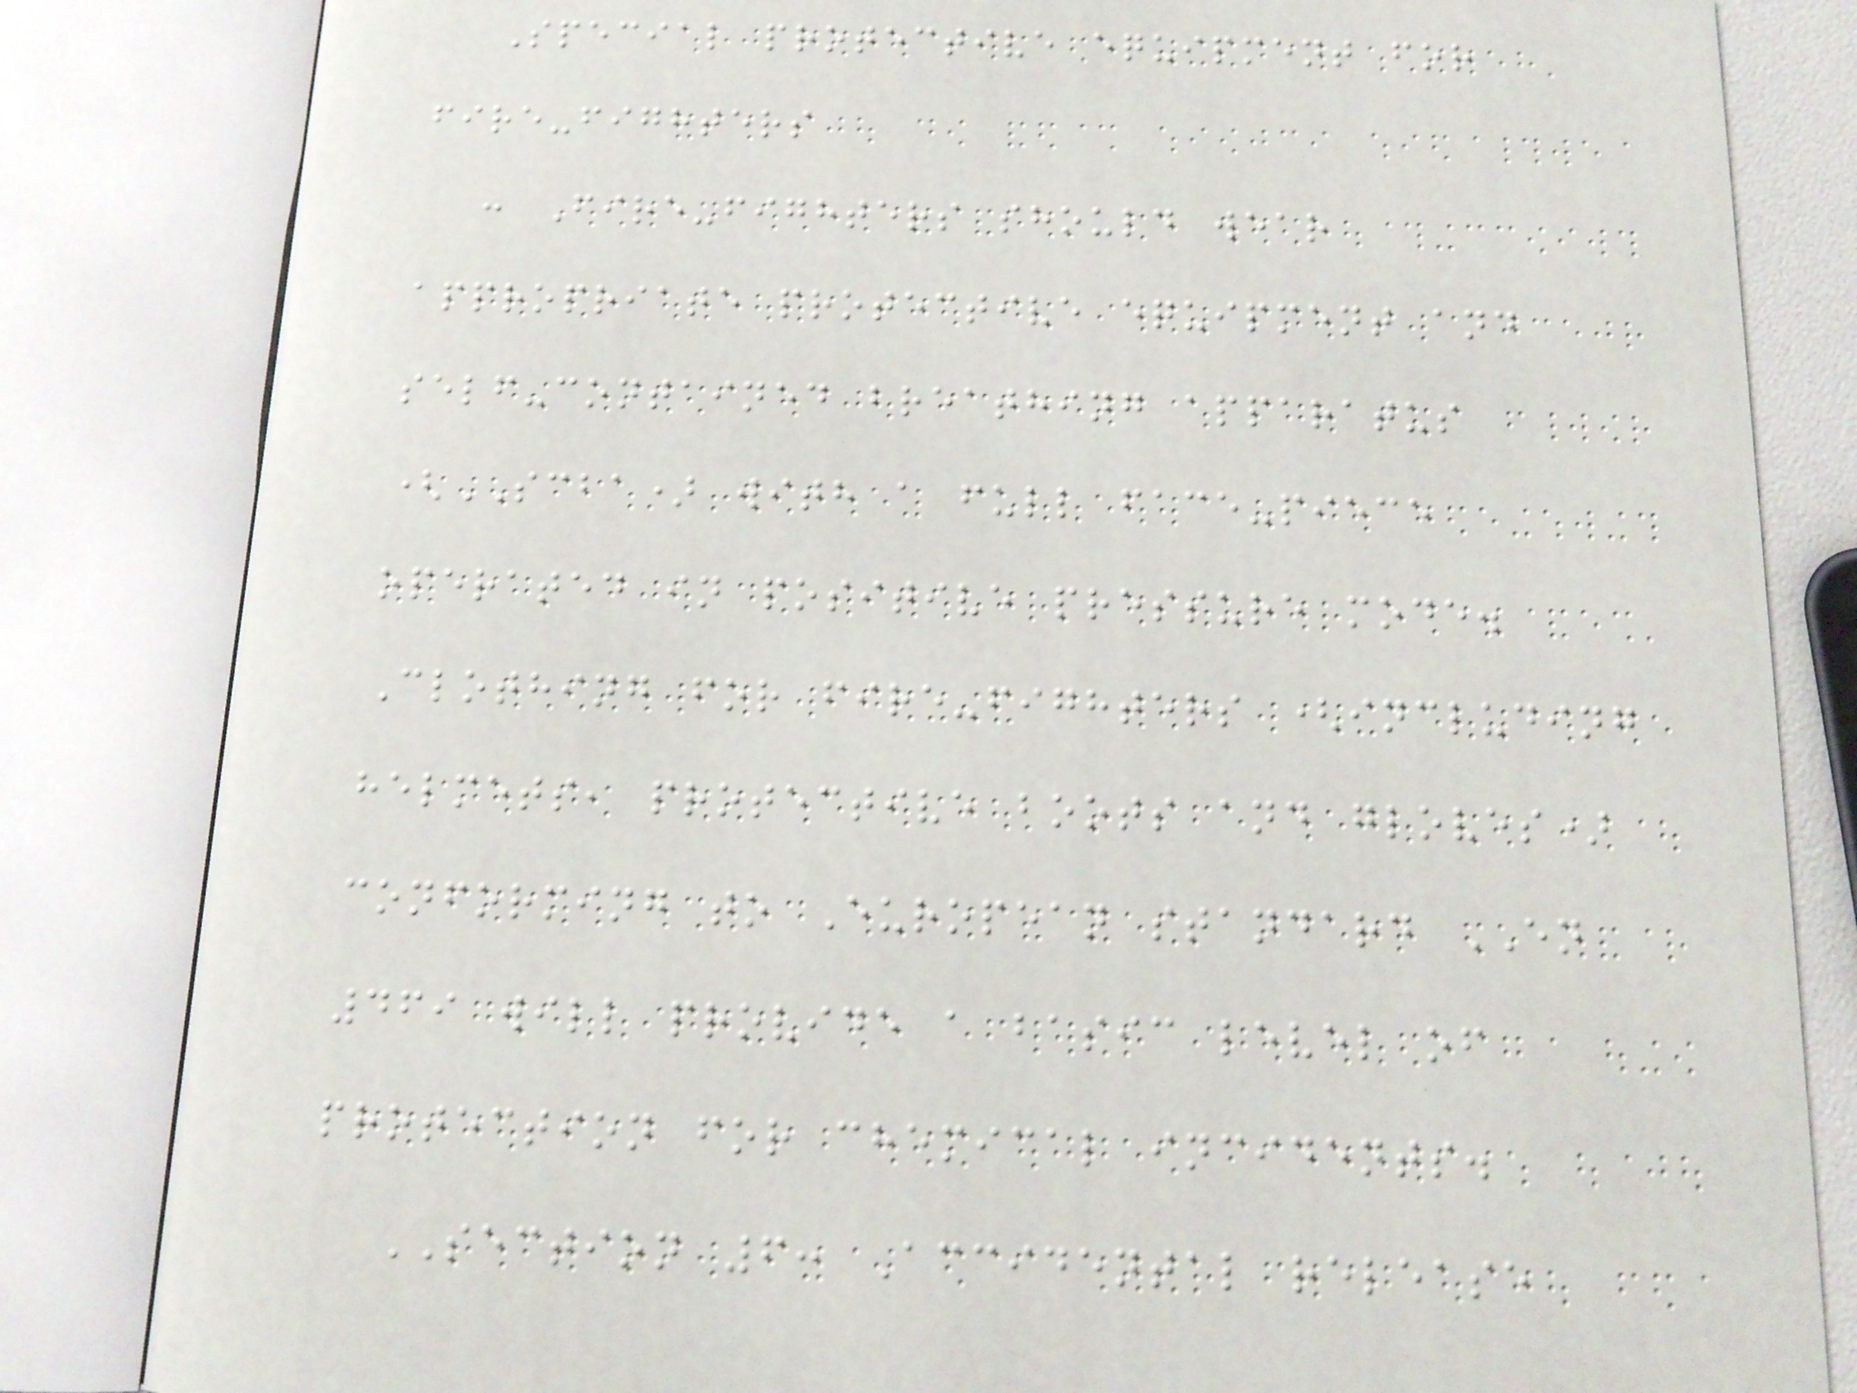Special protective equipment for
fire-fighters
: Fire-fighters should wear
appropriate protective equipment and
self-contained breathing apparatus
(SCBA) with a full face-piece
operated in positive pressure mode.
Clothing for fire-fighters (including
helmets, protective boots and gloves)
conforming to European standard EN
469 will provide a basic level of
protection for chemical incidents.
SECTION 6: Accidental release
